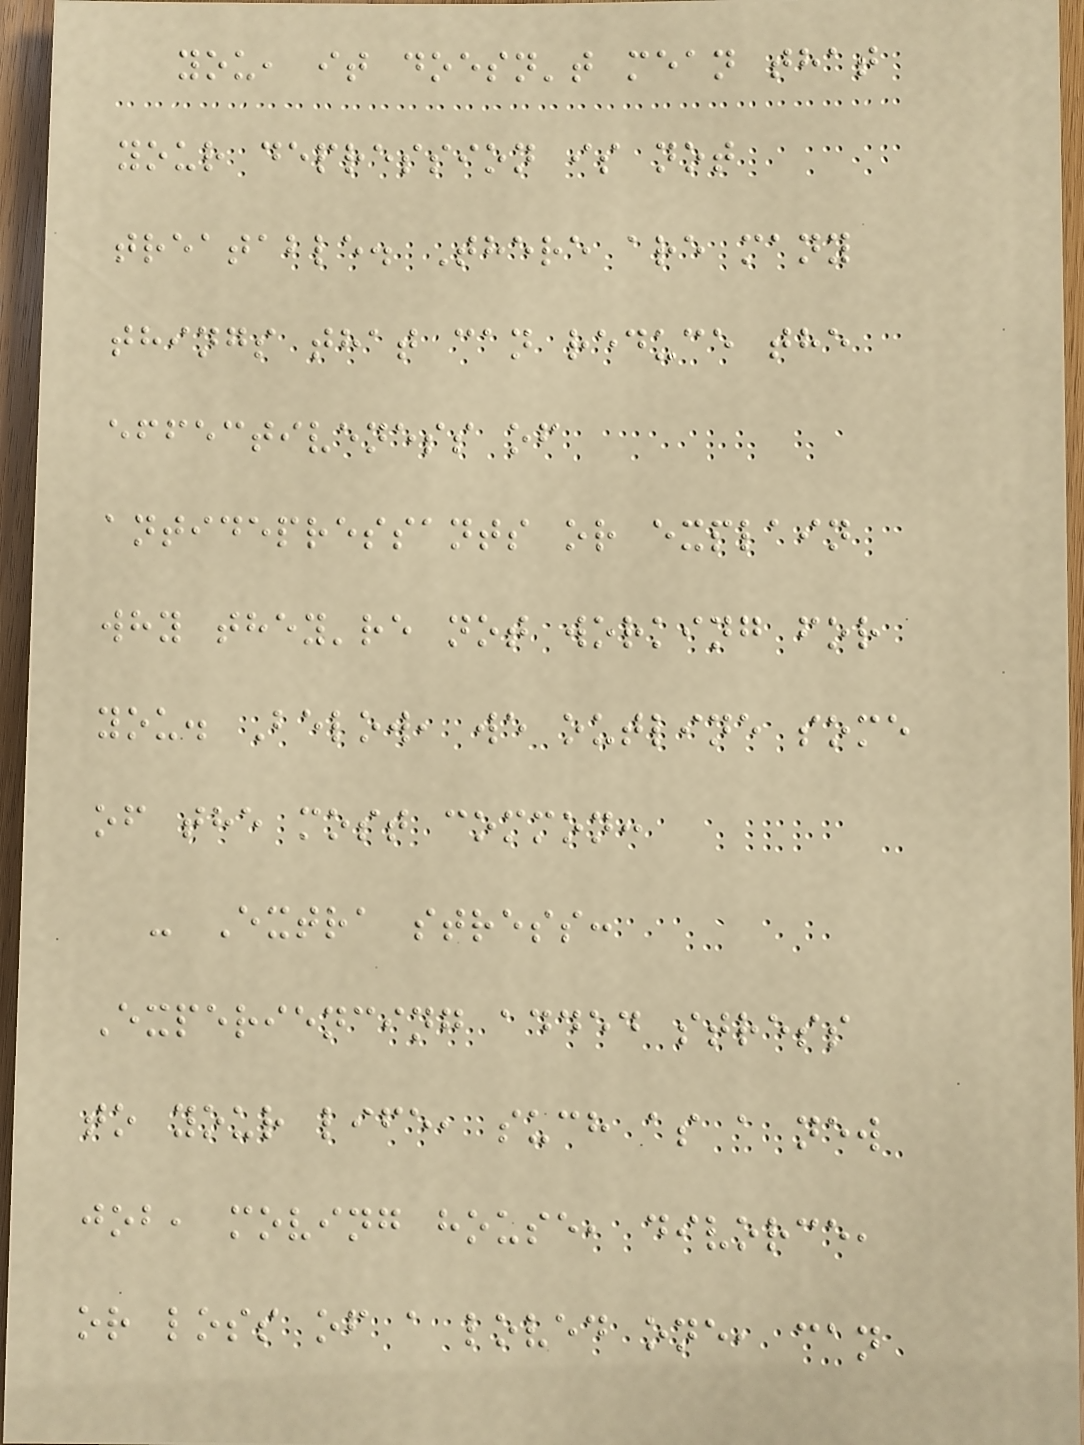you, it doesn't mean that
your depression is not
treatable. There are many
things that can reduce the
effectiveness of
antidepressants or explain
why they're not working for
you. Below, we outline some
of the most common:
- Extra stress:
Experiencing added stress
to your life, such as a new
job, moving house, divorce,
or loss of a loved one, can
